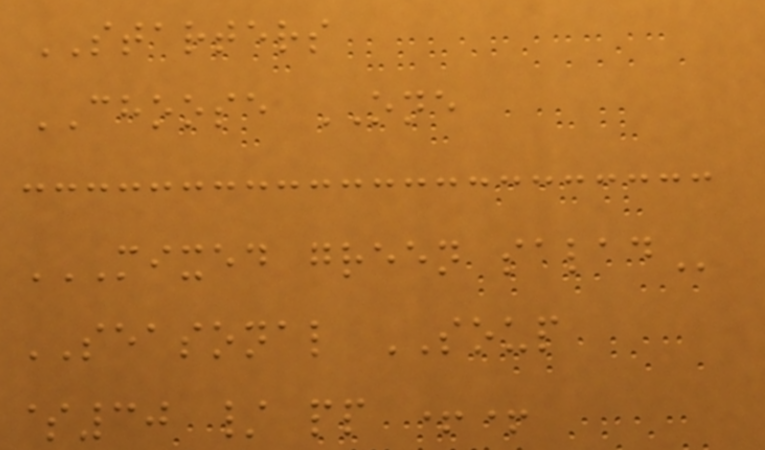STARTERS
CHOOSE ONE
MIXED GREEN SALAD
SEASONAL SOUP
$30 / pp ++
